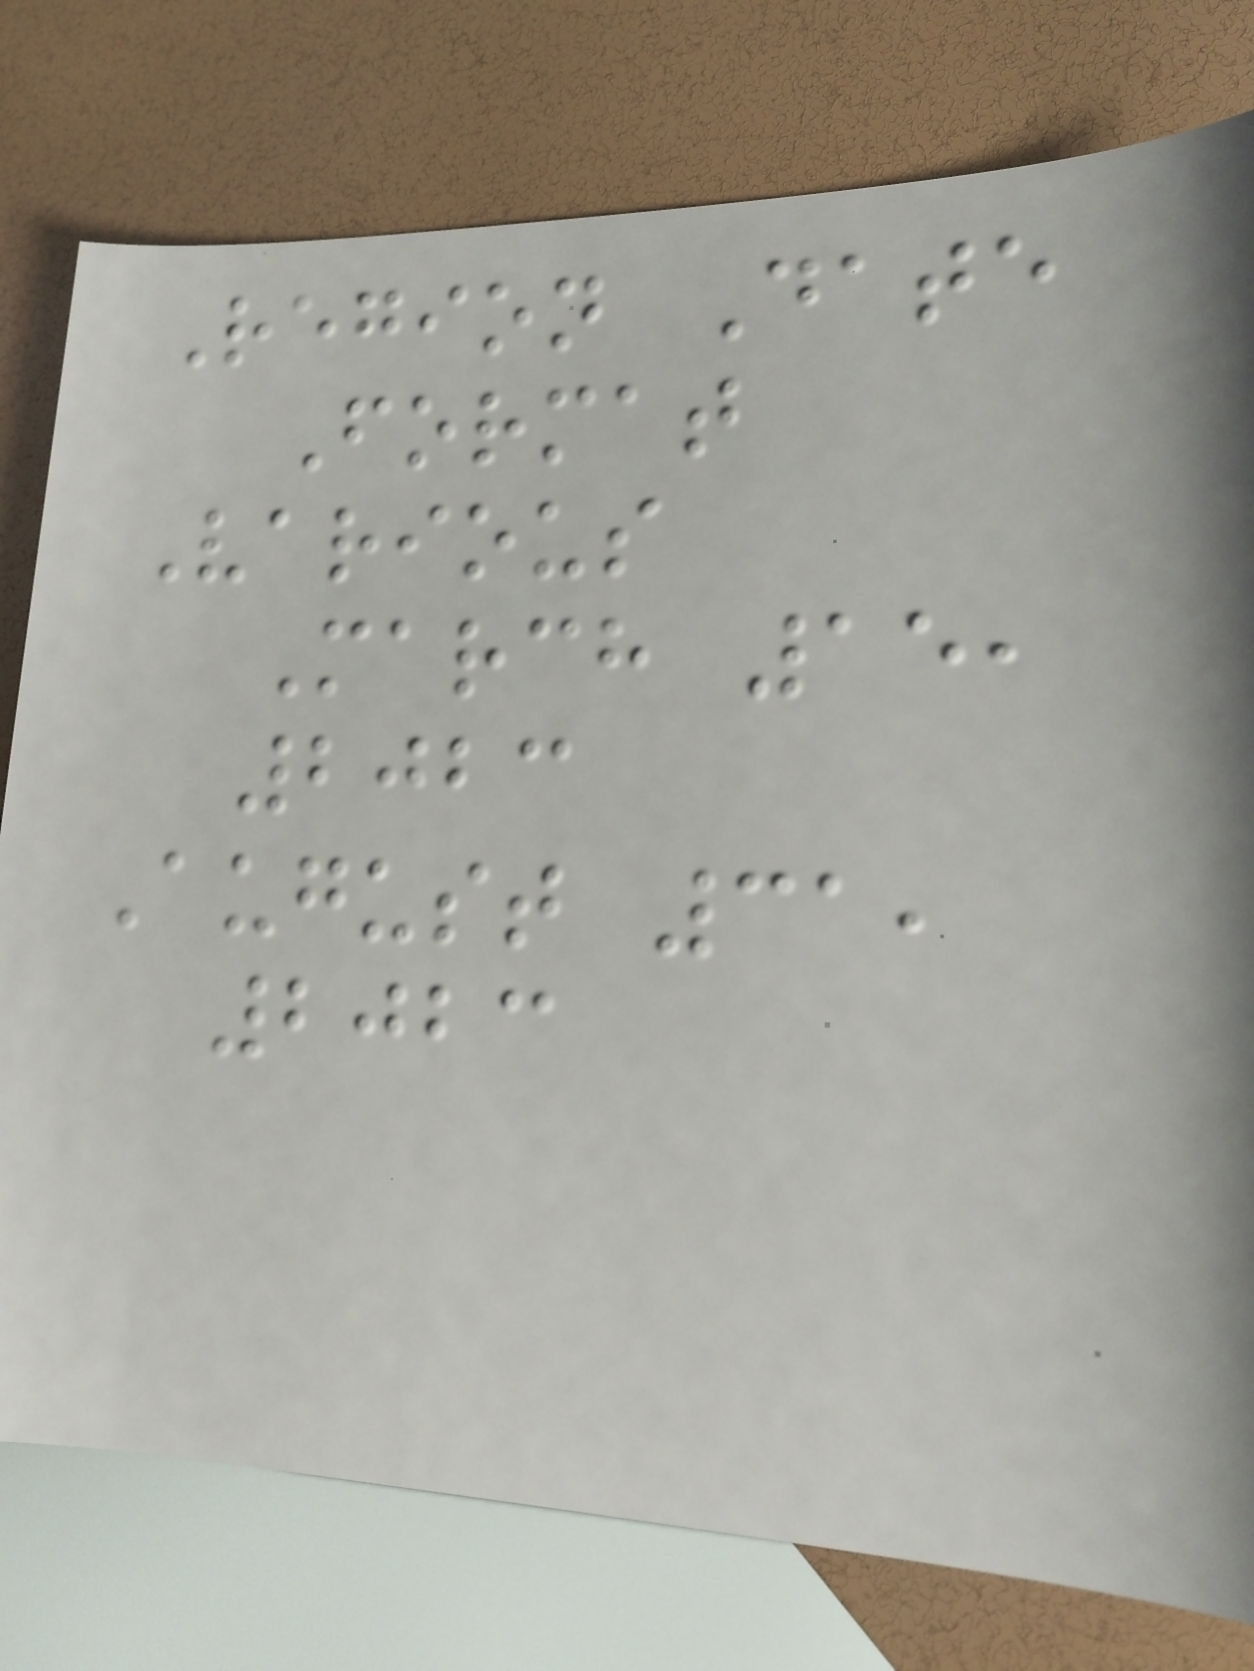Region Date
Format
Various
March 15,
2023
August 31,
2023
